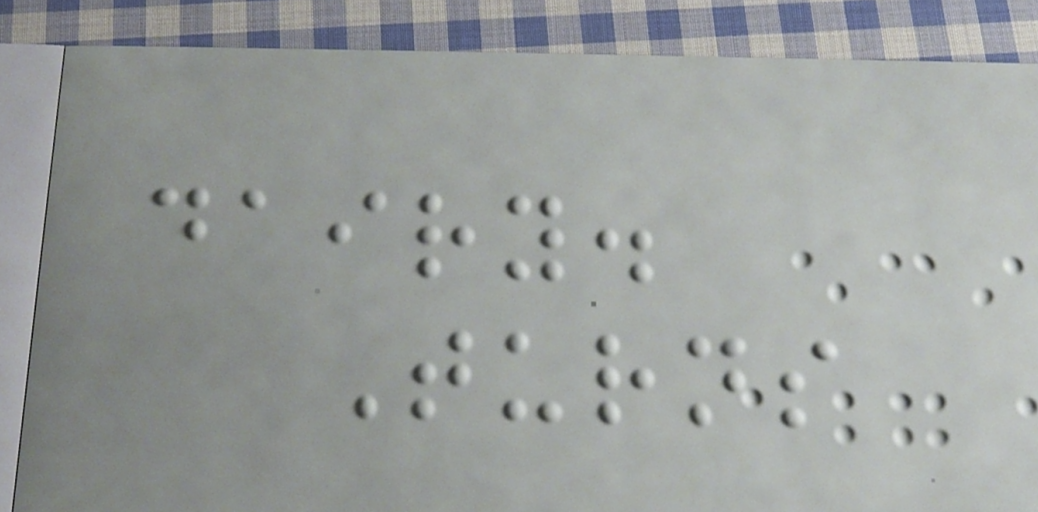dairy.
Turns
